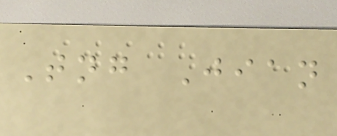Tng Jian
